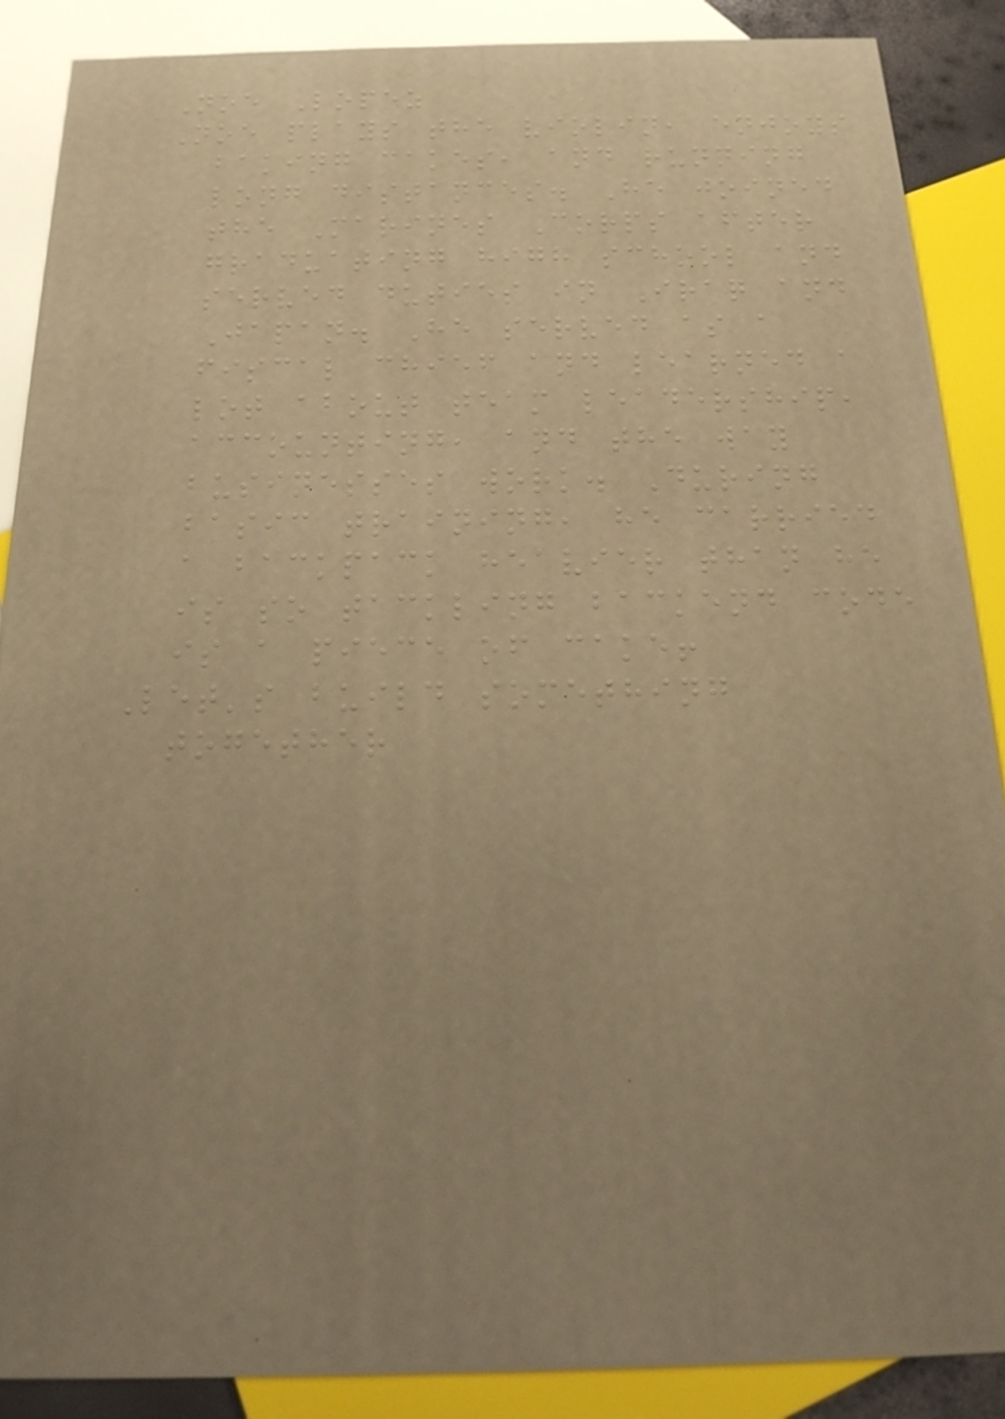Noe Lopez
Noe plays the violin, enjoys
baking cakes, and running
long distances. He joined
the Marines Corps after
graduating high school and
served duties in Iraq and
Japan. He served as a
fiscal chief and learned a
lot about team leadership,
accounting, and the way
businesses work. During
basic training, he carried
a backpack heavier than he
is so tackling backend code
is a piece of cake!
Let's build something
together
